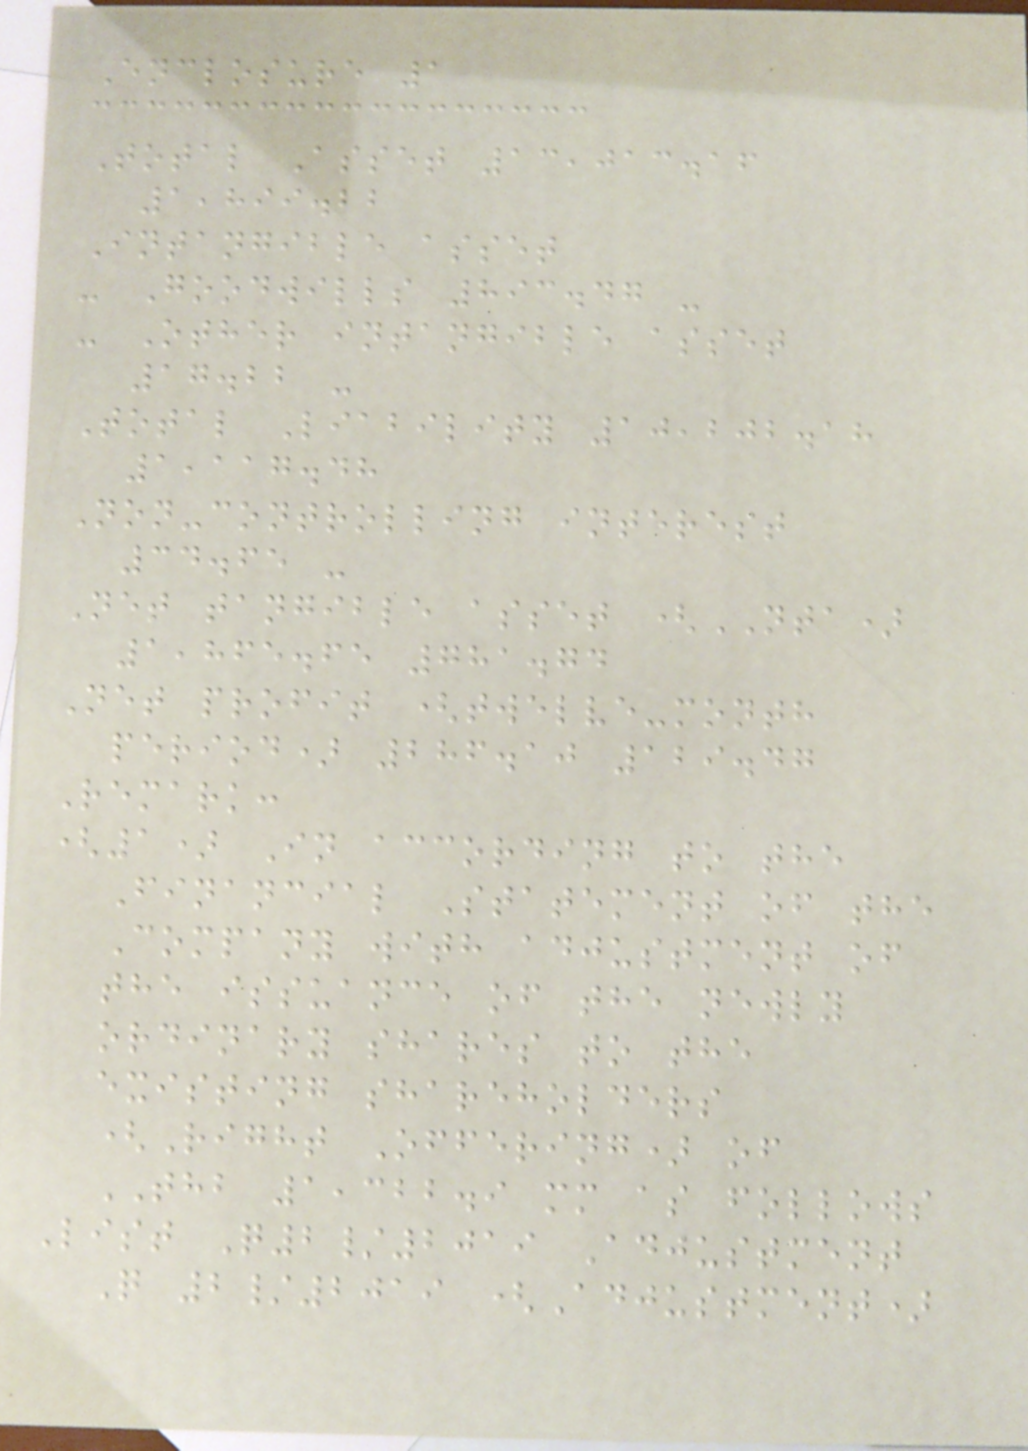Enclosure 1
Total Asset 13,013.16
1,899.22
Intangible asset
- Goodwills 893.47 -
- Other intangible asset
17.22 -
Total Liability 10,202.18
1,117.48
Non-controlling interest
34.65 -
Net tangible asset (NTA)
1,865.65 781.74
Net profit (twelve-month
period) 286.10 129.47
Remark:
(1) In according to the
Financial Statement of the
Company with adjustment of
the issuance of the newly
ordinary shares to the
existing shareholders
(Right Offering) of
THB 1,322.9 mm as follows
List Q2/2019 Adjustment
Q 2/2019 (Adjustment)
